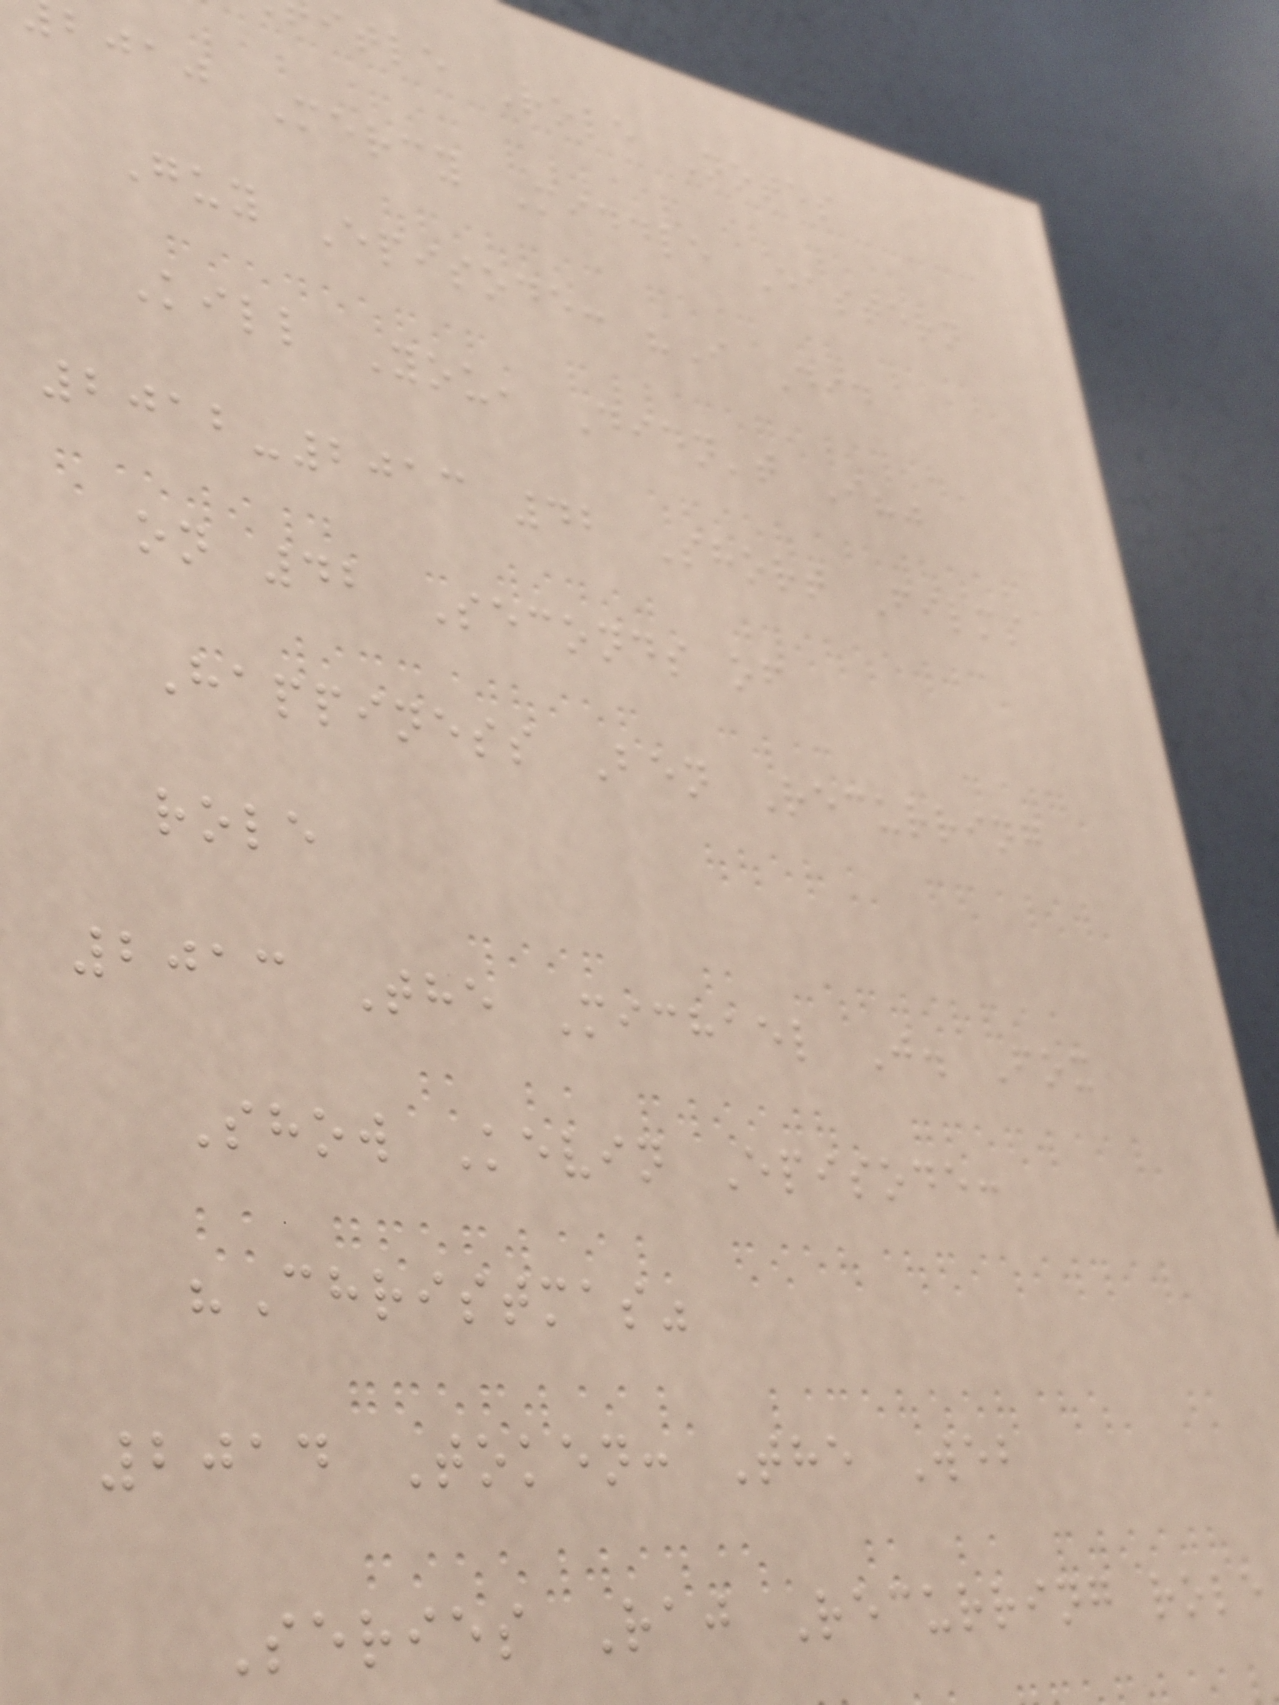itle Role Notes
bjaj Mercy Middle Eastern
Guy Episode: "I Did
Kill You, Didn't I?"
2012-2013 42 Short Films
on 42 Seconds of
Happiness Ben Recurring
role
2013 The Michael J. Fox
Show Kevin Episode:
"Christmas"
2014 Token: The Web
Series Raj Recurring role
